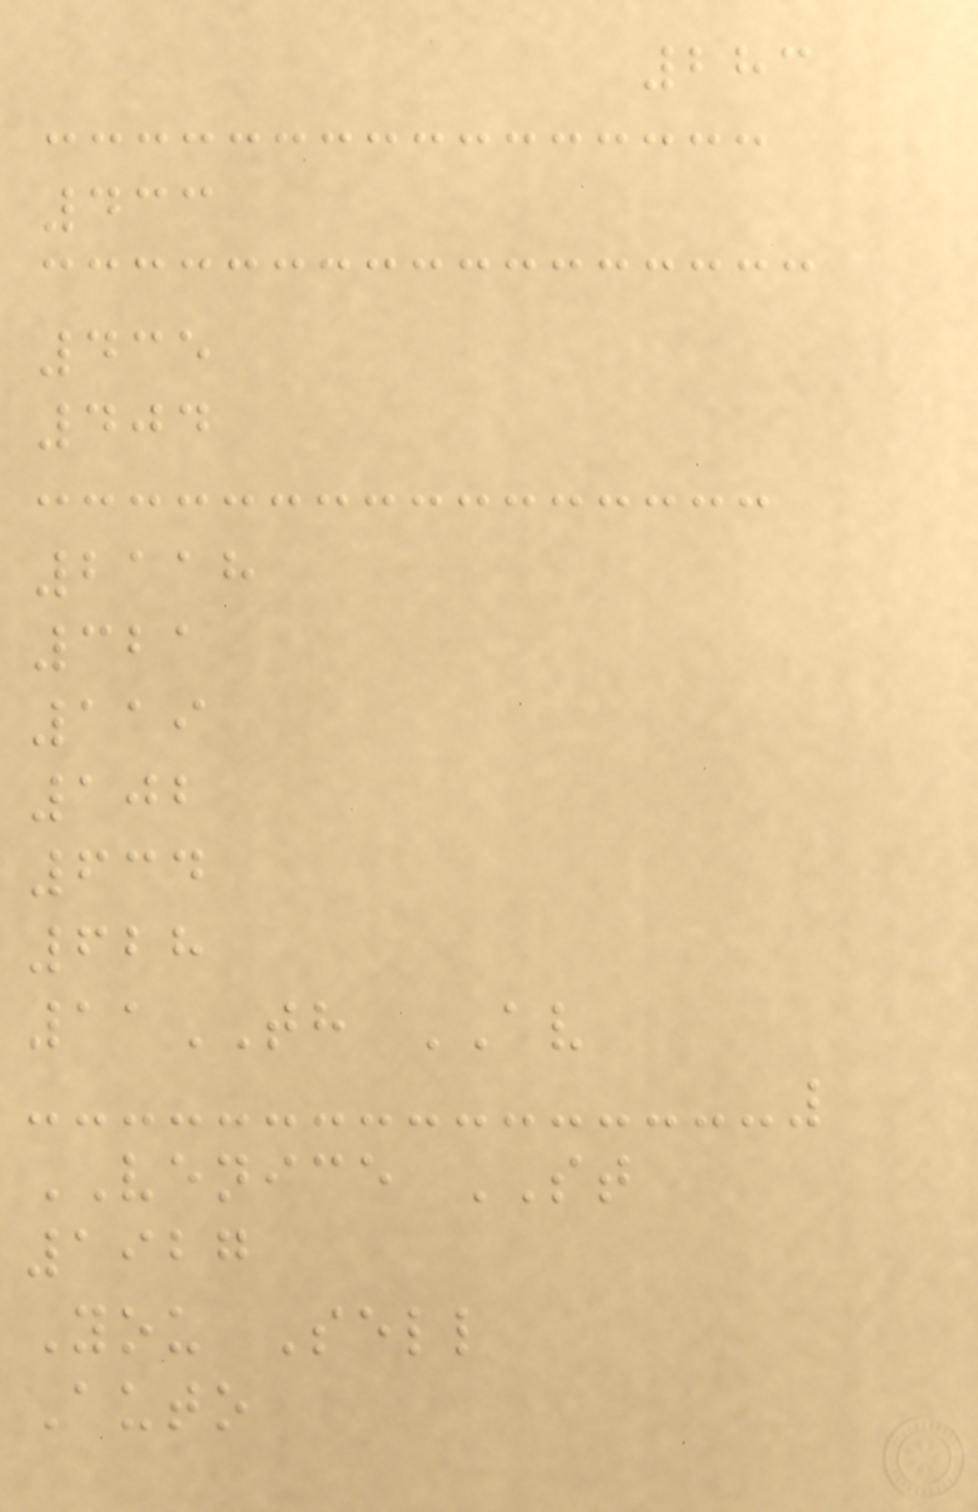283
433
435
404
2118
321
119
102
634
628
11TH AV
VENICE ST
1927
You Sell
Auto
